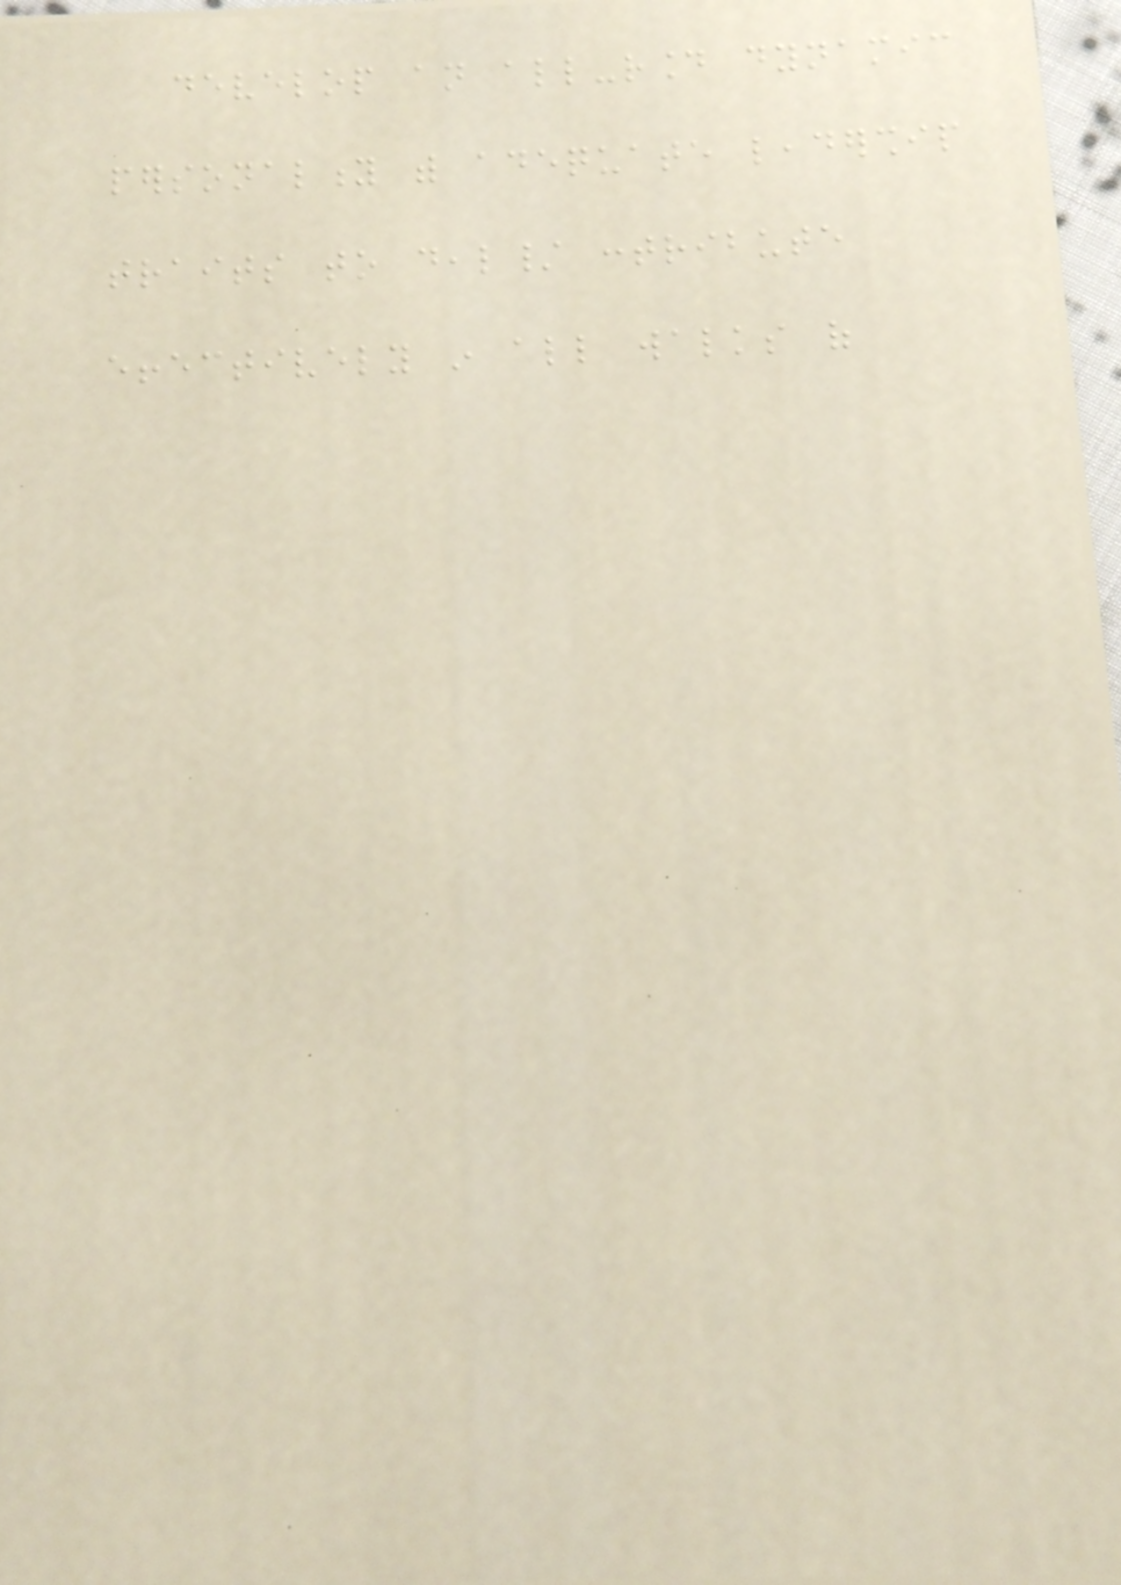develop an all-round dynamic
personality with adequate leadership
traits to deal/ contribute
effectively in all walks of
